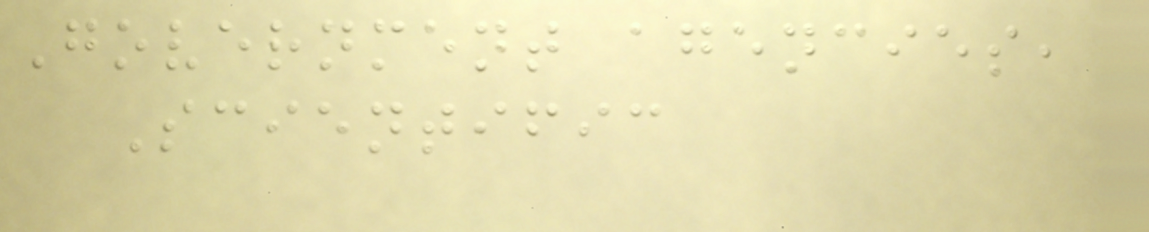Government agencies,
Scientific
